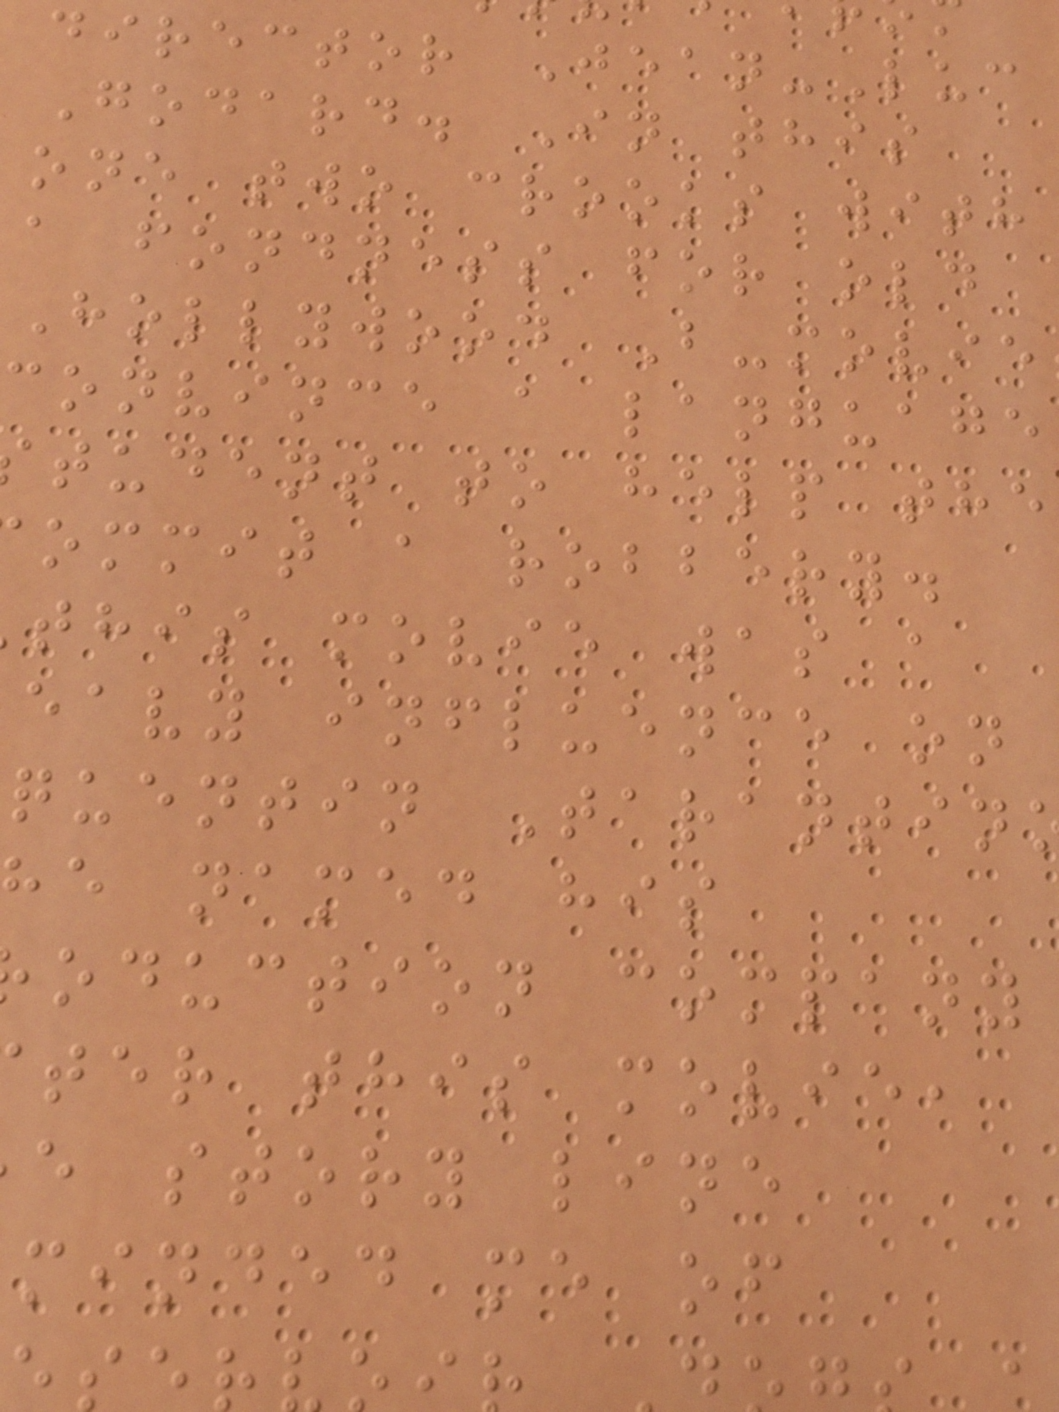director Jean-Luc
Godard. In this
one two crooks with
a fondness for old
Hollywood B-movie
convince a language
tudent to help the
ommit a robbery.
this movie was a
eavy influence on
quentin Tarantin
e named his
oduction company
ter this movie,
e story line
minded me of
